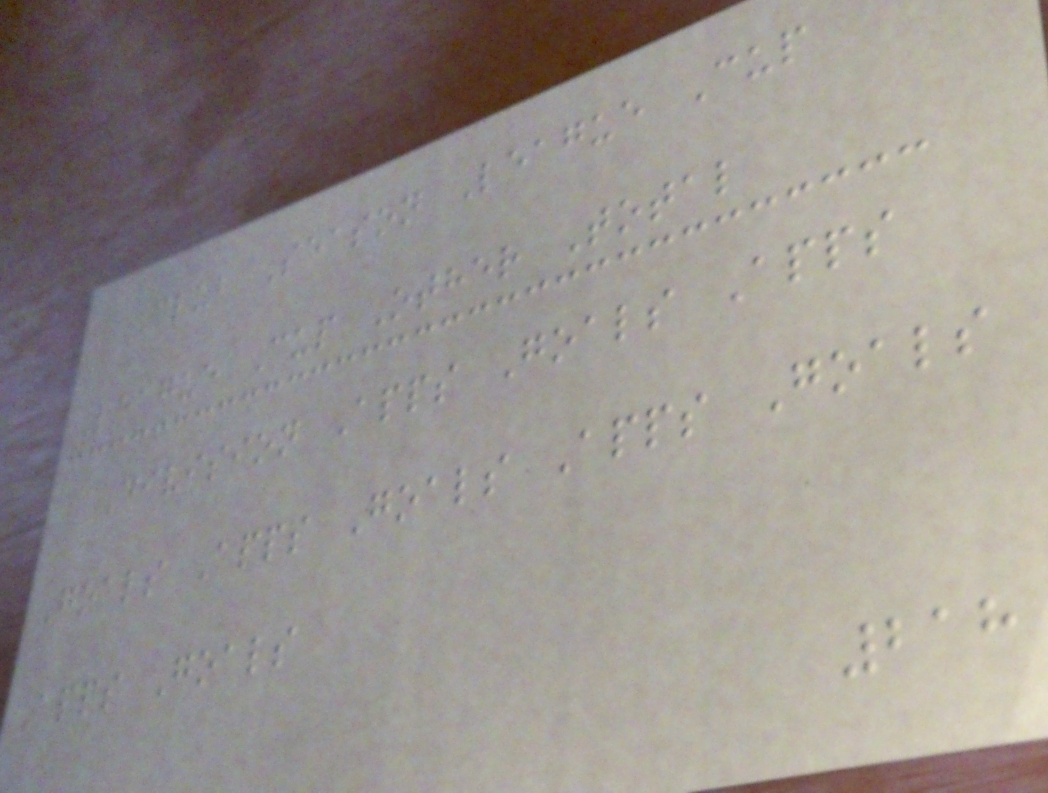Club Season League Cup
League Cup Other Total
Division Apps Goals Apps
Goals Apps Goals Apps Goals
Apps Goals
218
